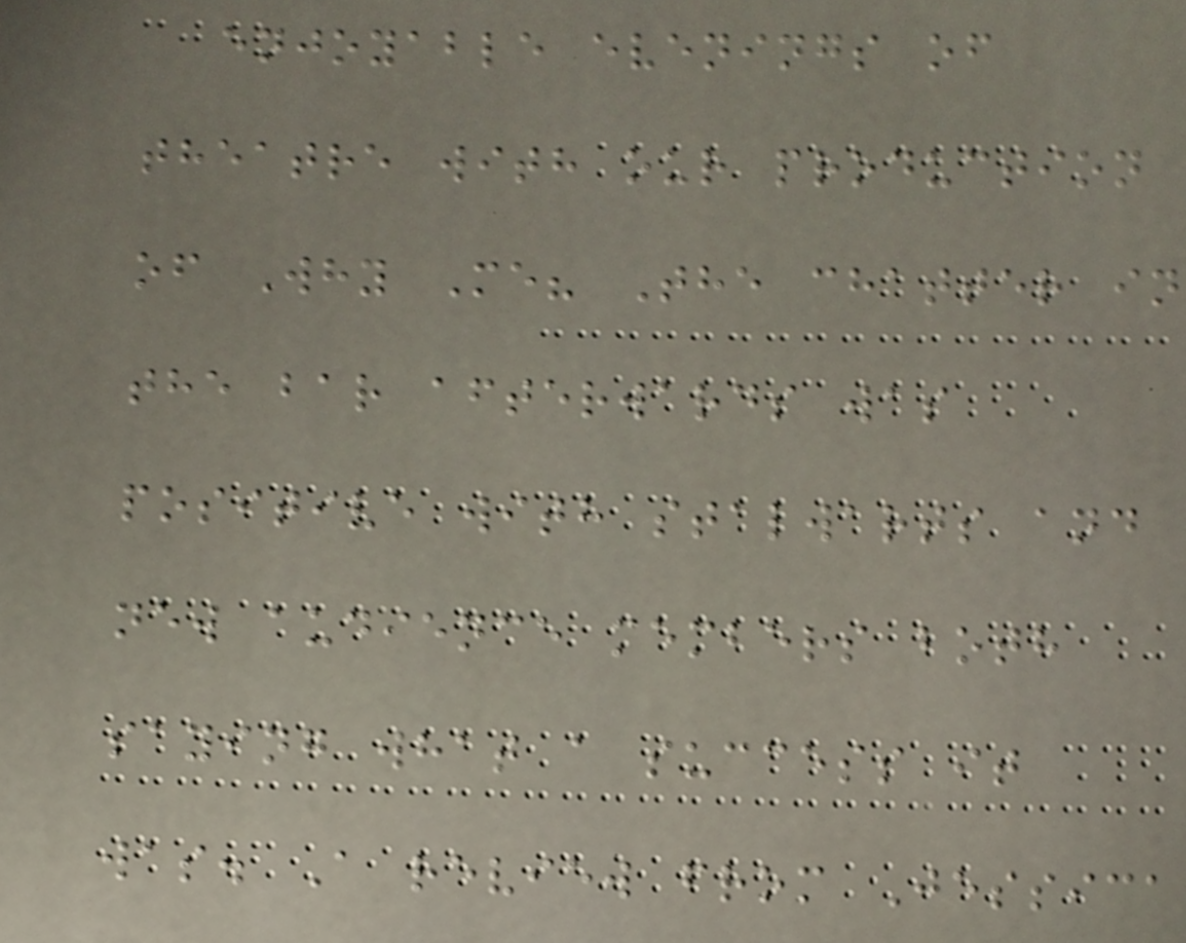enjoyable evenings of
theatre with our production
of Why Me? The chatter in
the bar afterwards was
positive with stalwarts and
new audience members both
saying what a success it
was. A review from Jessica
